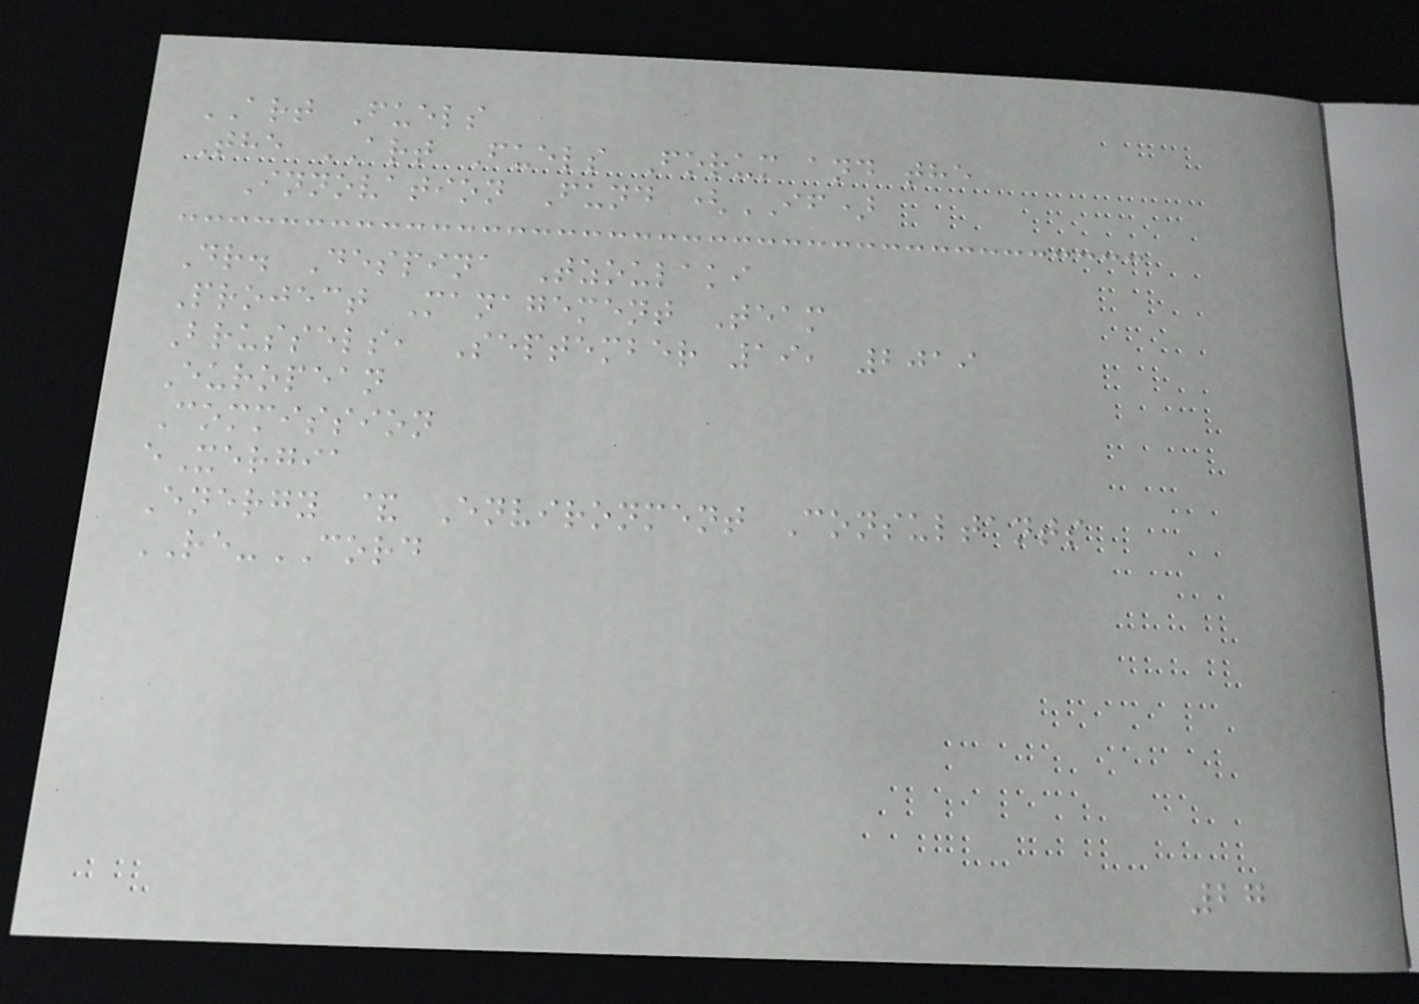ART Fuels
The ART Fuels Forum and the
Innovation Fund (IF)
Dr. Despina Tzoulaki
Project Management Team
Brussels, September 19, 2019
European
Commission
eXergia
Energy & Environment Consultants
RE-CORD
27
